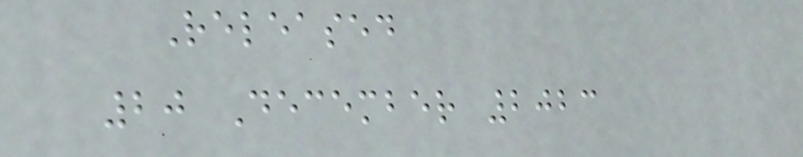Released
20 December 2023
